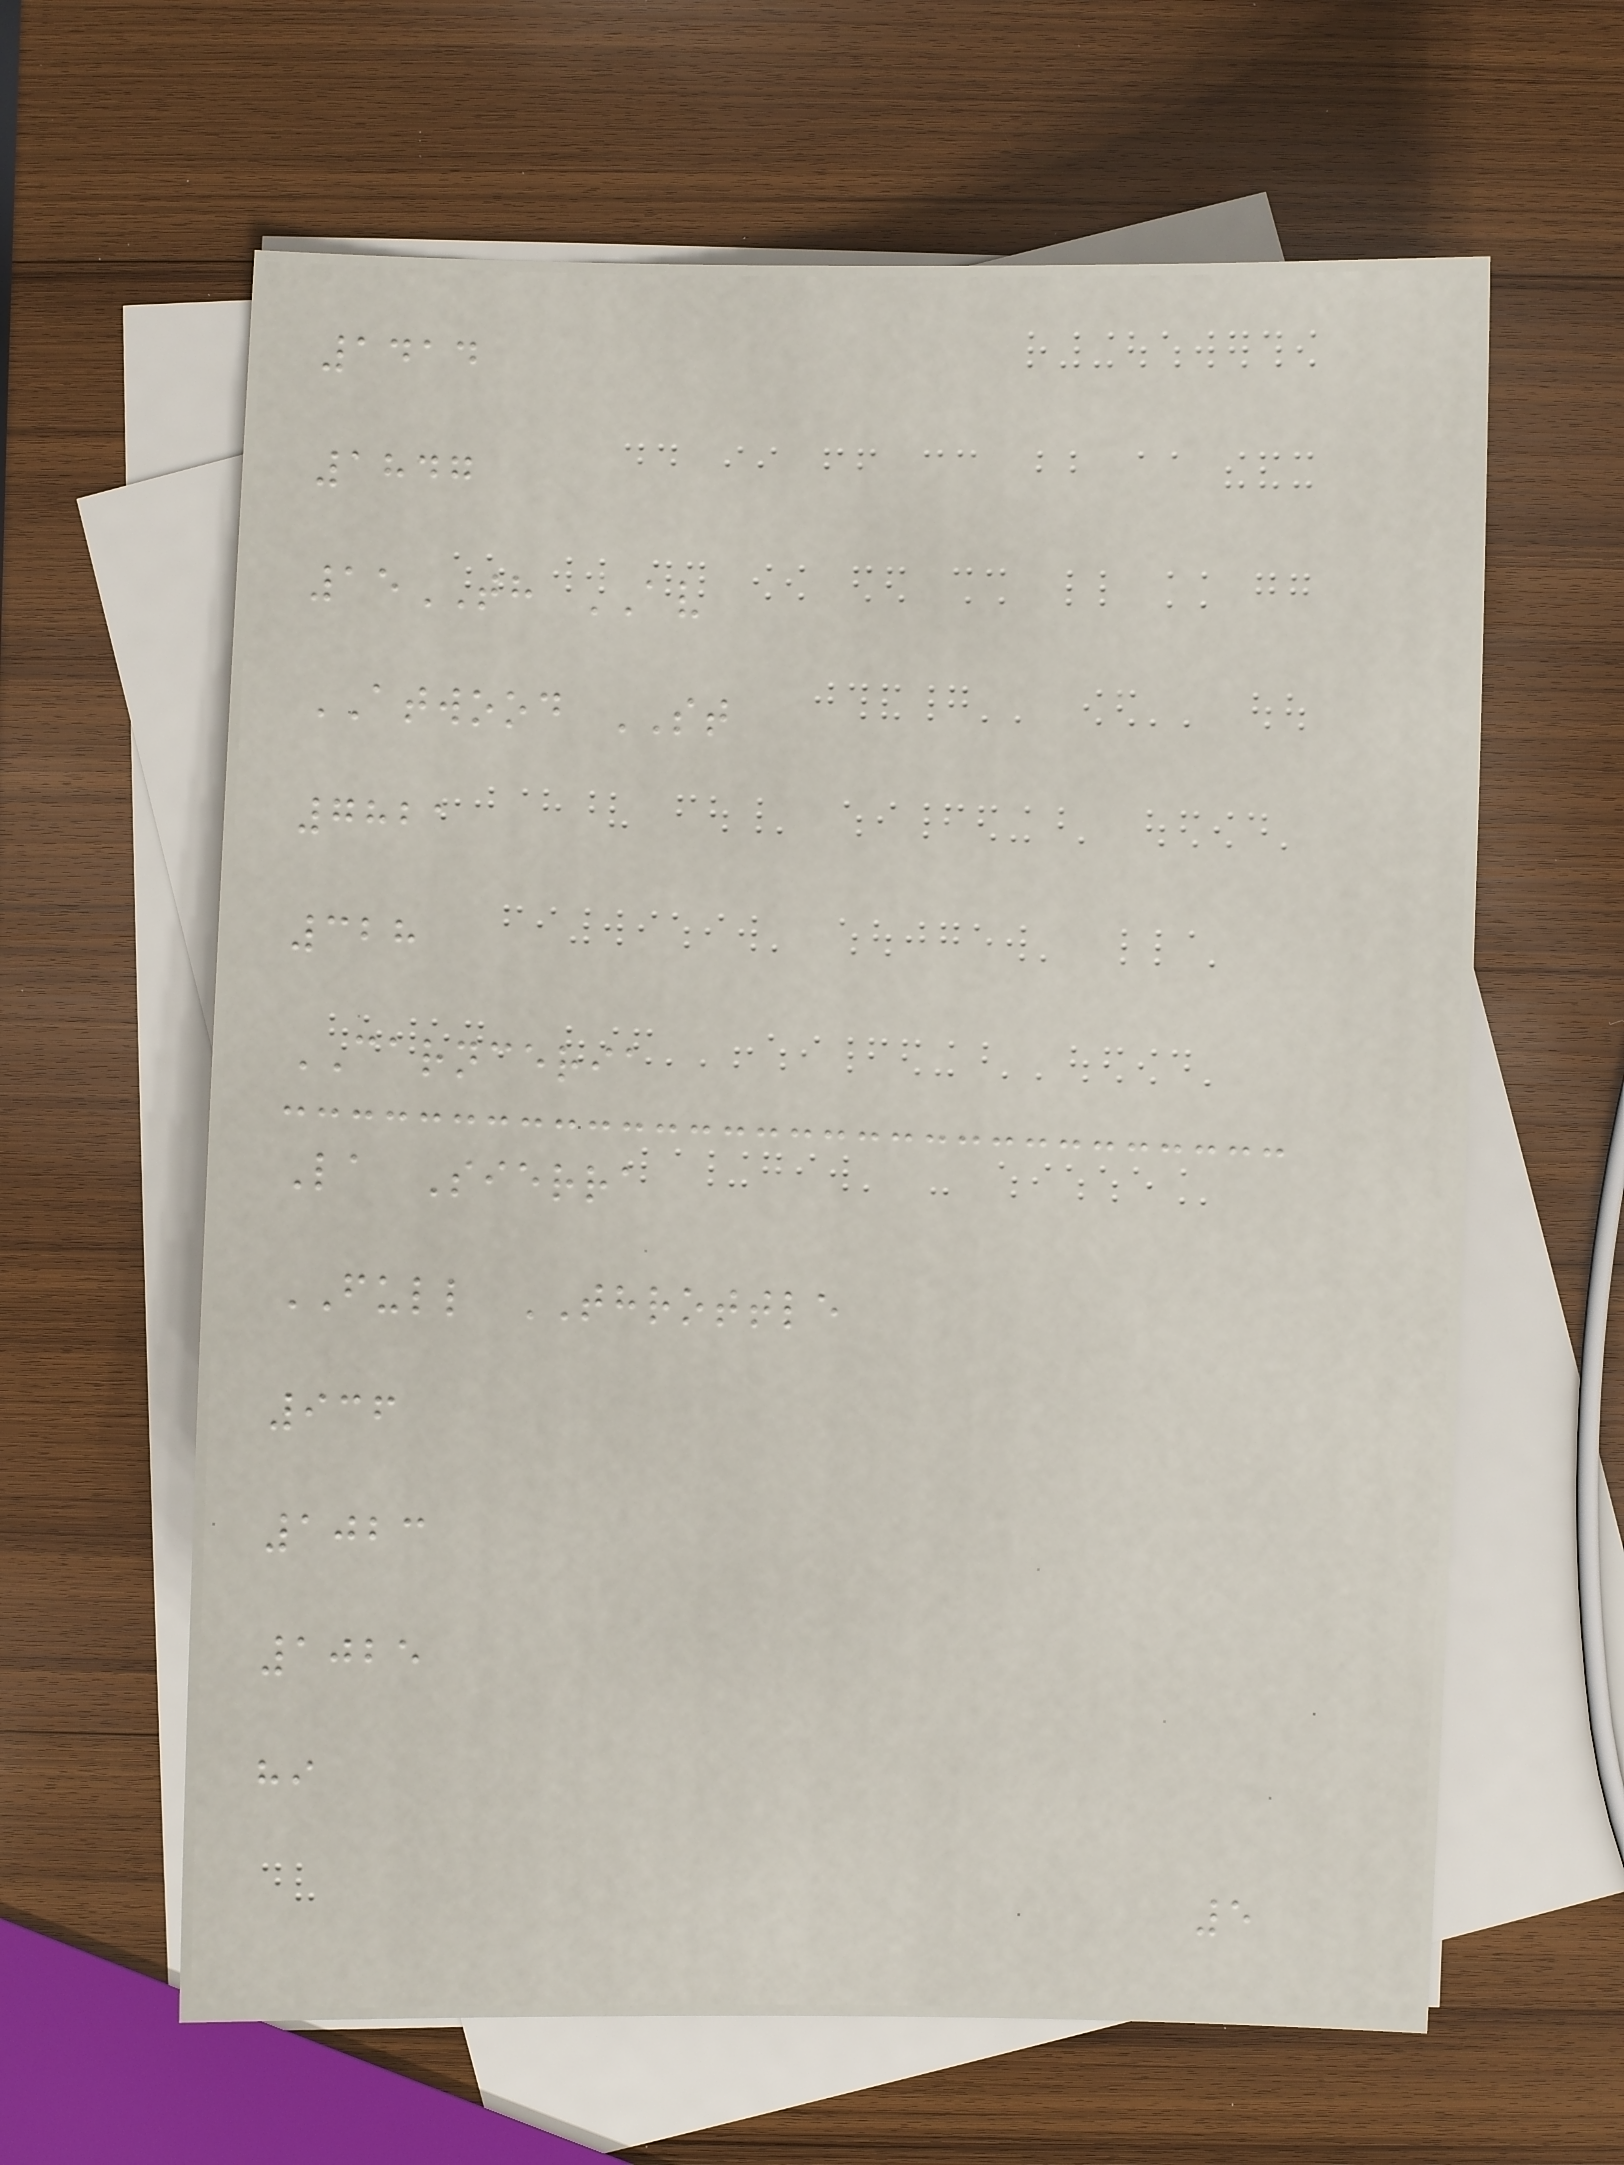1414
1847
15TH AV
ATWOOD ST
7821
328
CARNCERIA
La Sierra
FULL THROTTLE
936
1023
1025
hi
5
